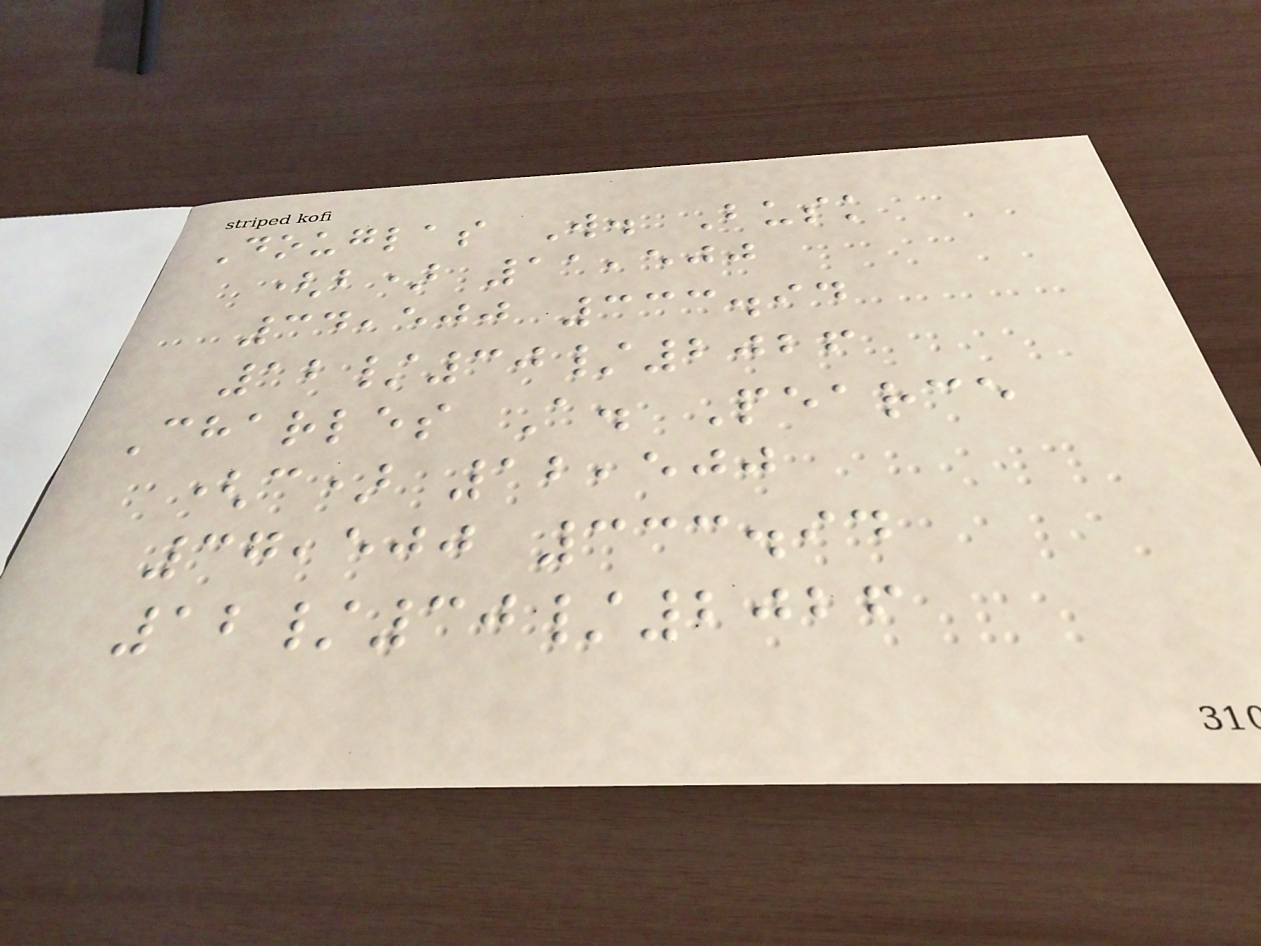Douglas W. Busk
(b) 11,500
34,500 333.94
12/30/2026
Charles A. Pearce
(c) 12,500
37,500 333.94
12/30/2026
